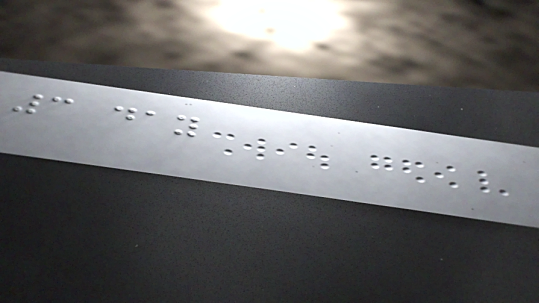3 day
